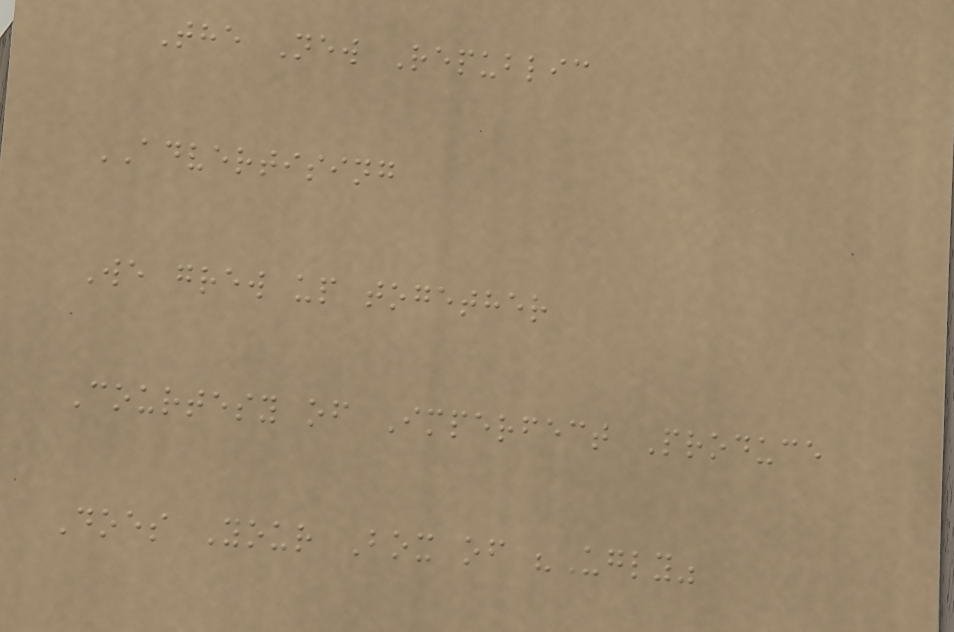The New Republic
ADVERTISING
We grew up together
Courtesy of Imperfect Produce
Does Your Box of "Ugly"
